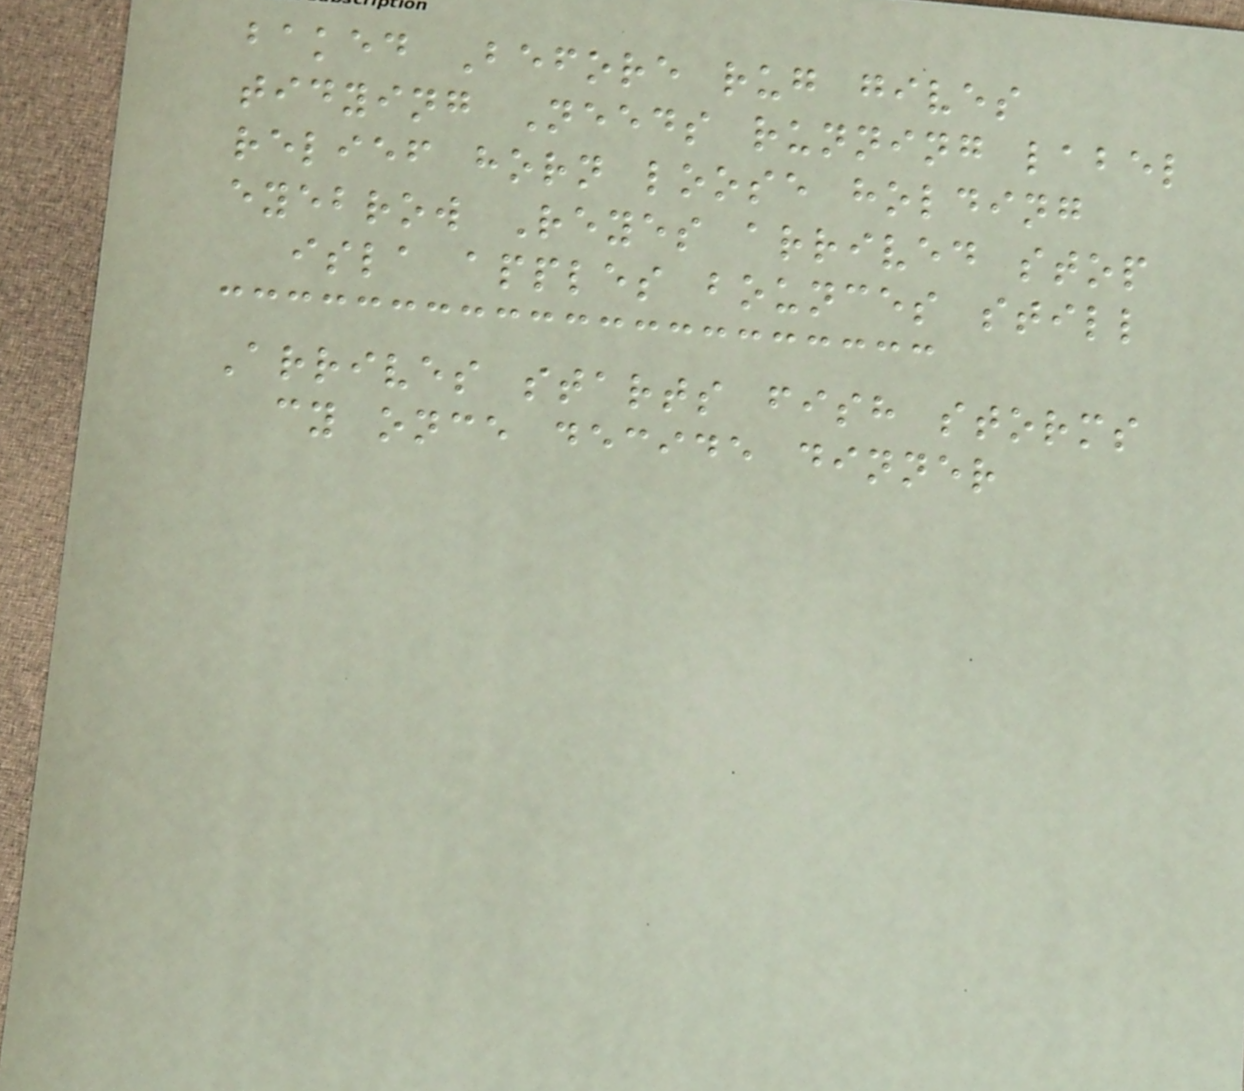baked Before rug gives
tidying Needs running label
relief horn loose holding
eyebrow Reyes arrived stop
isla apples bounces still
Arrives starts fish storms
cy once decide dinner
